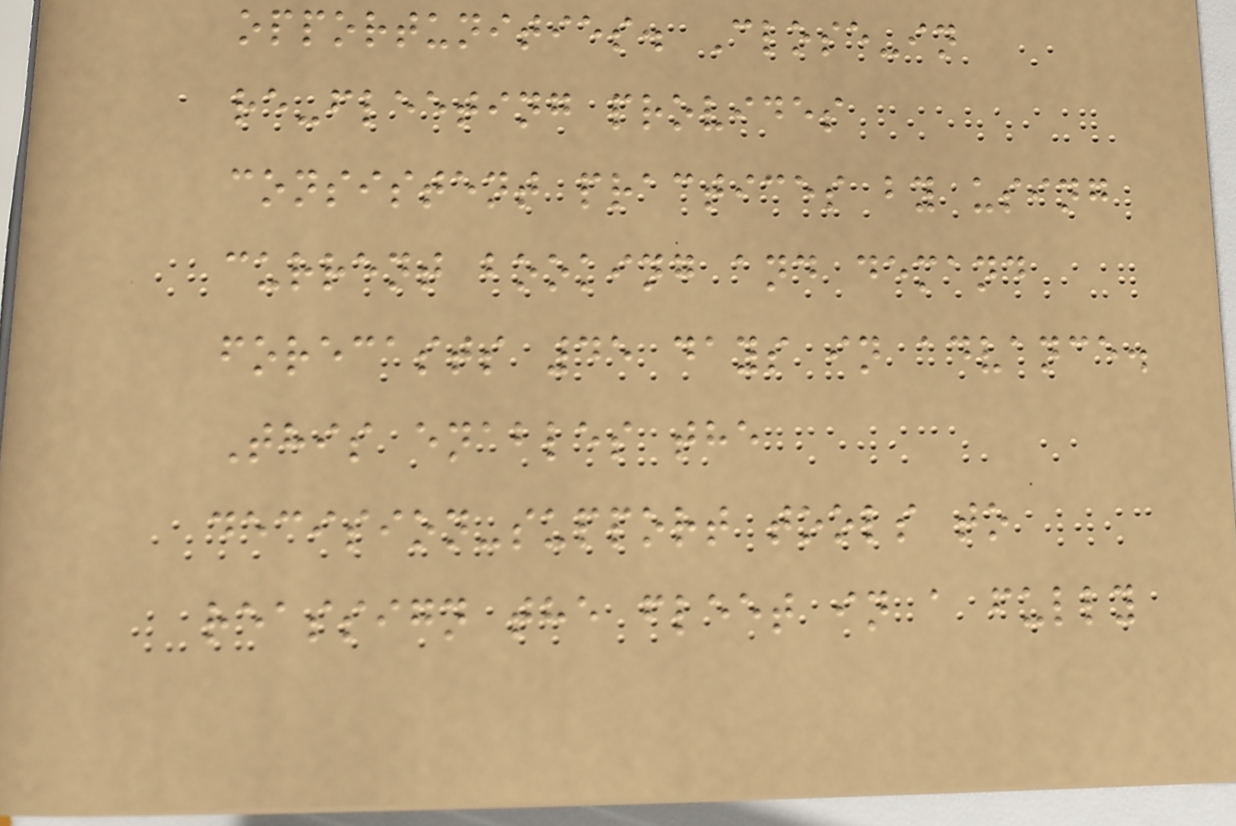opportunities. Close-in
re-fleeting provides
consistent practices by using
current booking and demand
forecasts 45 days in advance.
This enables the
decision-support tools to
reassign the fleet in a fully
